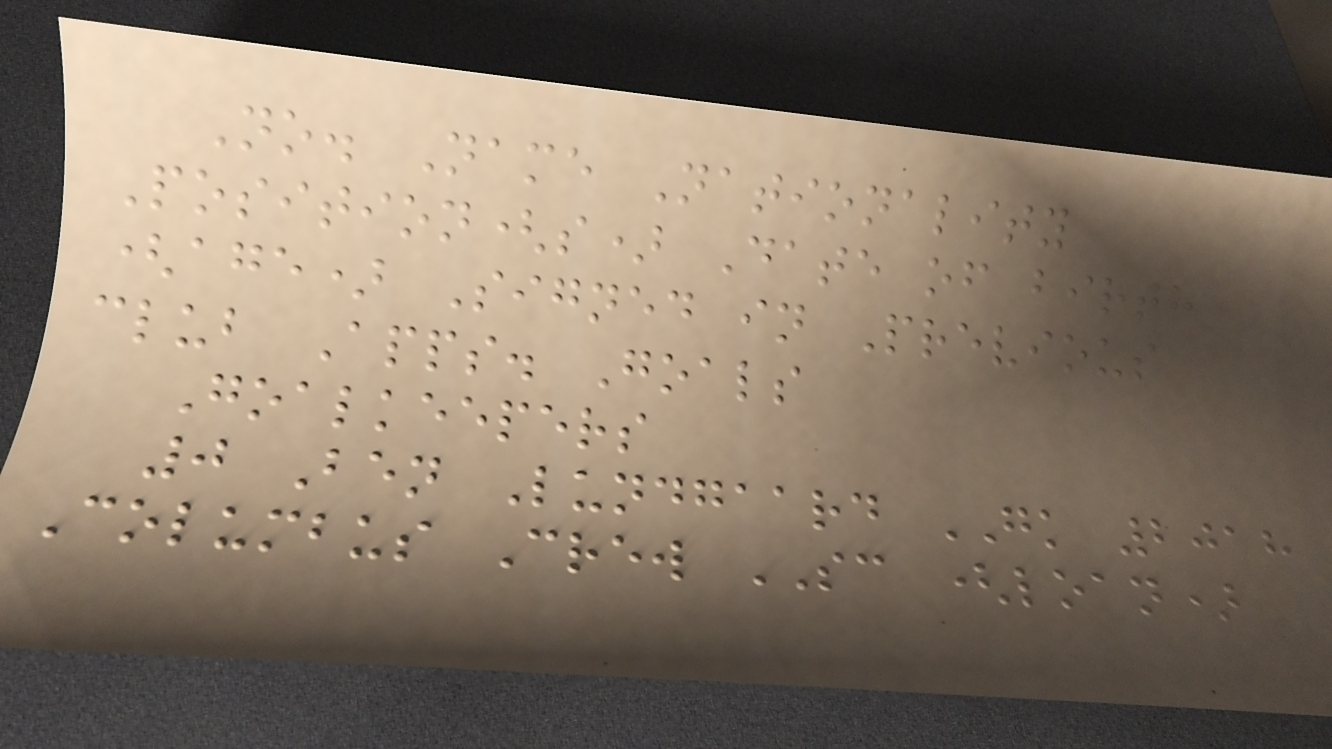No. Name Nationality
Position(s) Date of birth
(age) Signed in Previous
club Apps. Goals
Goalkeepers
0 Ben Lundgaard GK 2018
Columbus Crew SC (loan)
